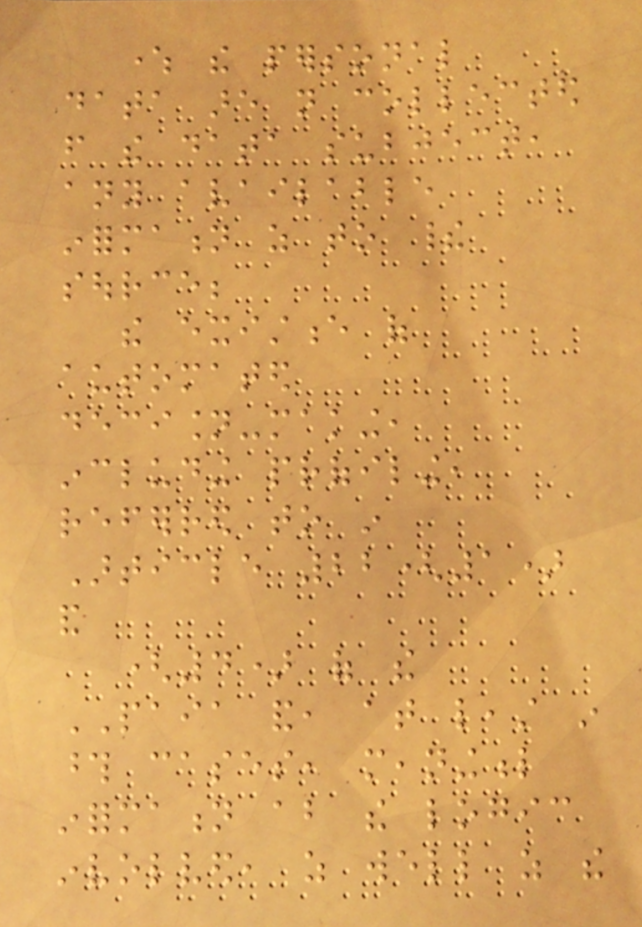where the personal
data are not collected
from the data subject,
any available
information as to their
source;
the existence of
automated
decision-making,
including profiling,
referred to in
Article 22(1)
and
(4) of the
PAIA and, at least in
those cases, meaningful
information about the logic
involved, as well as the
